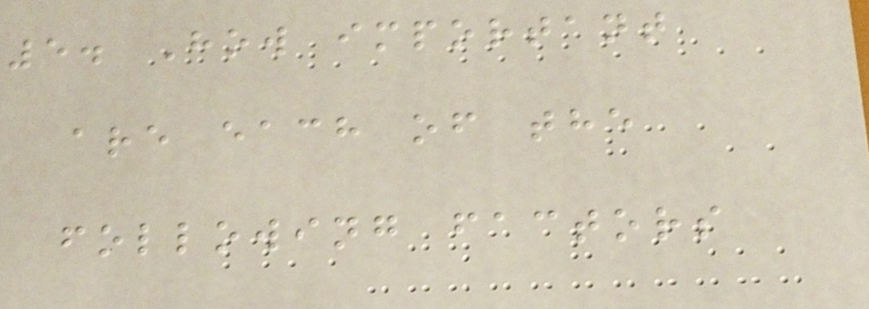5. How important
are each of the
following factors
